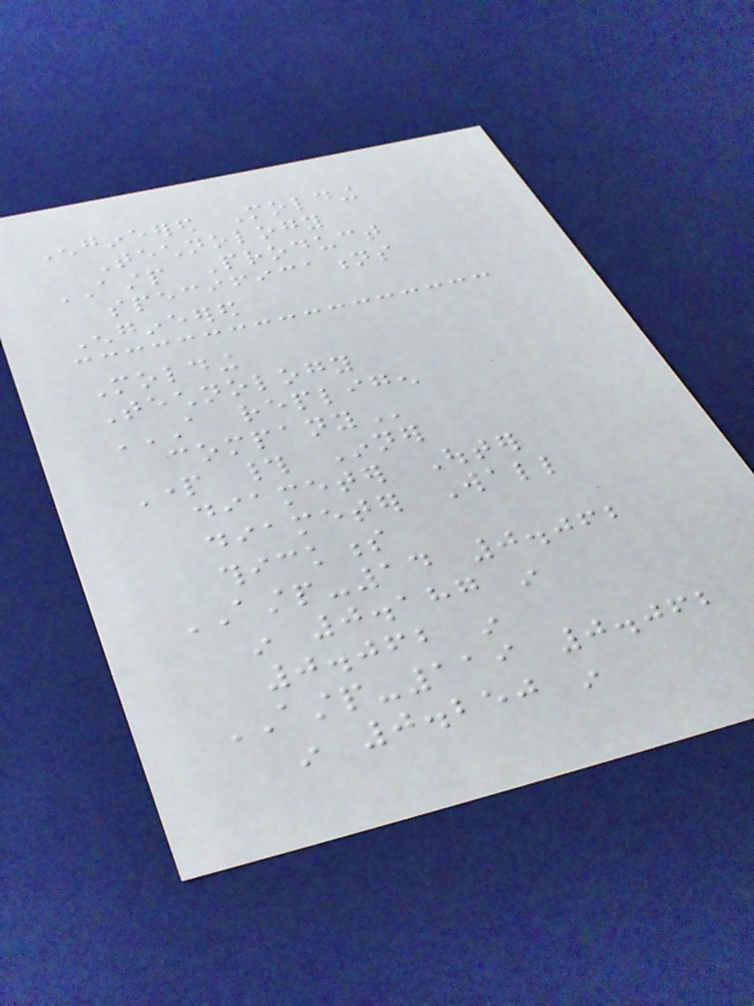Engineered Molding
Technology
ASTP Product
specifications
Engineered
Molding
Technology
A REPLIGEN
COMPANY
Part # Inner
diameter Outer
diameter Wall
thickness
ASTP-14 0.062
in 0.187 in
0.062 in
ASTP-119 0.062
in 0.250 in
